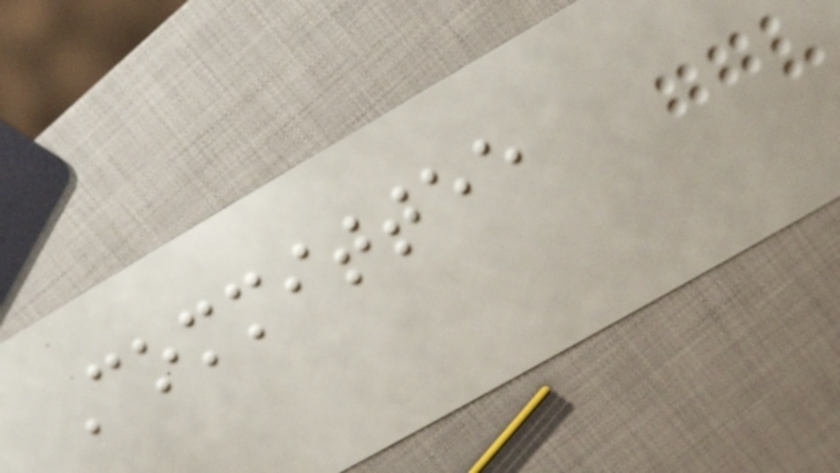Committee
